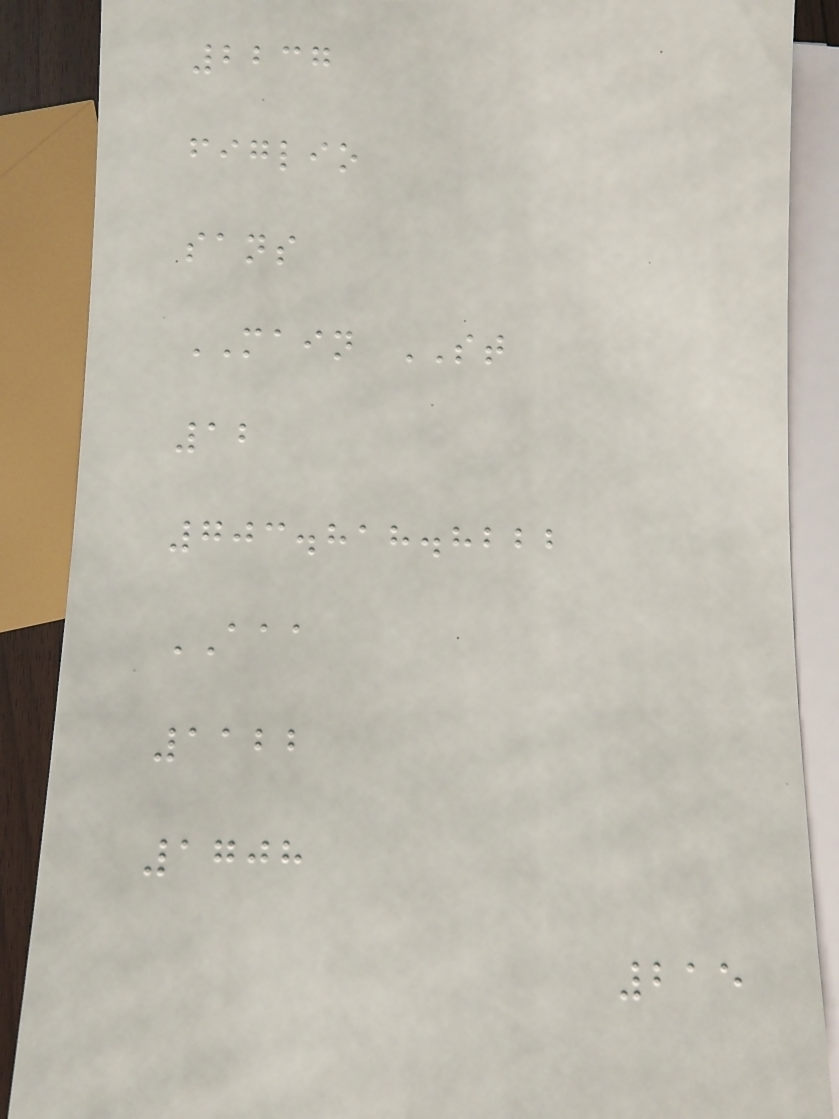2237
figlio
sans
MAIN ST
12
703.818.8222
AAA
1122
1708
215
